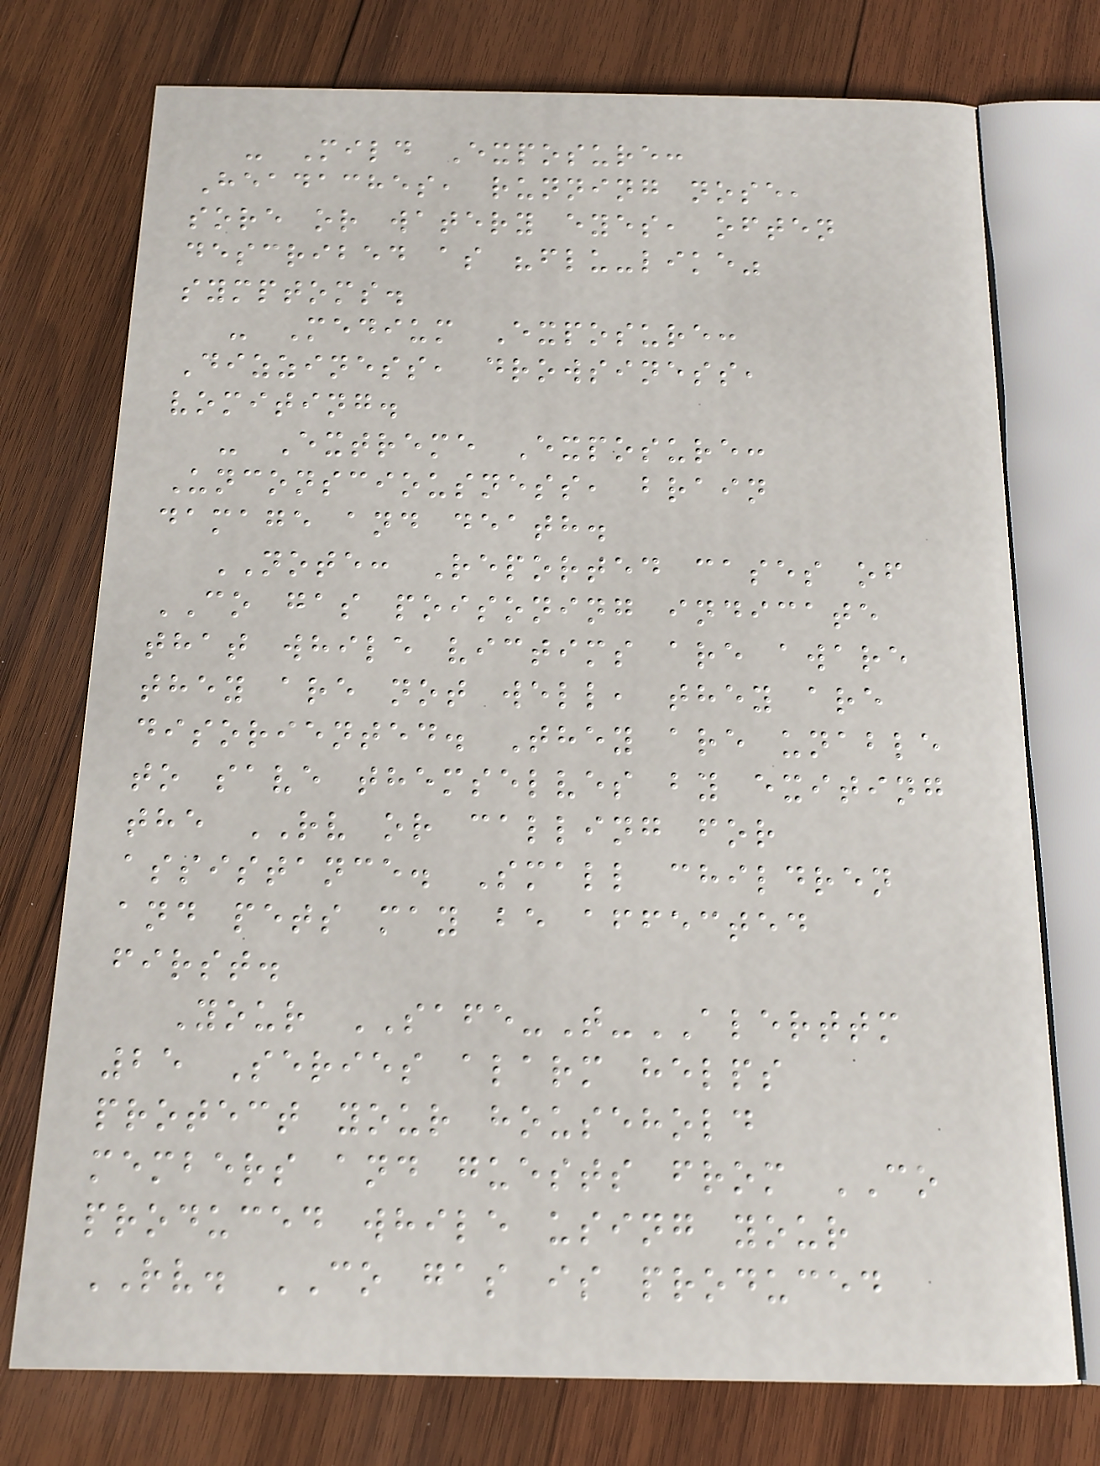- Mild Exposure:
Headaches, running nose,
sore or watery eyes, often
described as "flu-like"
symptoms.
- Medium Exposure:
Dizziness, drowsiness,
vomiting.
- Extreme Exposure:
Unconsciousness, brain
damage and death.
NOTE: Reported cases of
CO gas poisoning indicate
that while victims are aware
they are not well, they are
disoriented. They are unable
to save themselves by exiting
the RV or calling for
assistance. Small children
and pets may be affected
first.
Your SAFE-T-ALERTTM
25 Series alarm helps
protect your household
members and guests from CO
produced while using your
RV. CO gas is produced
